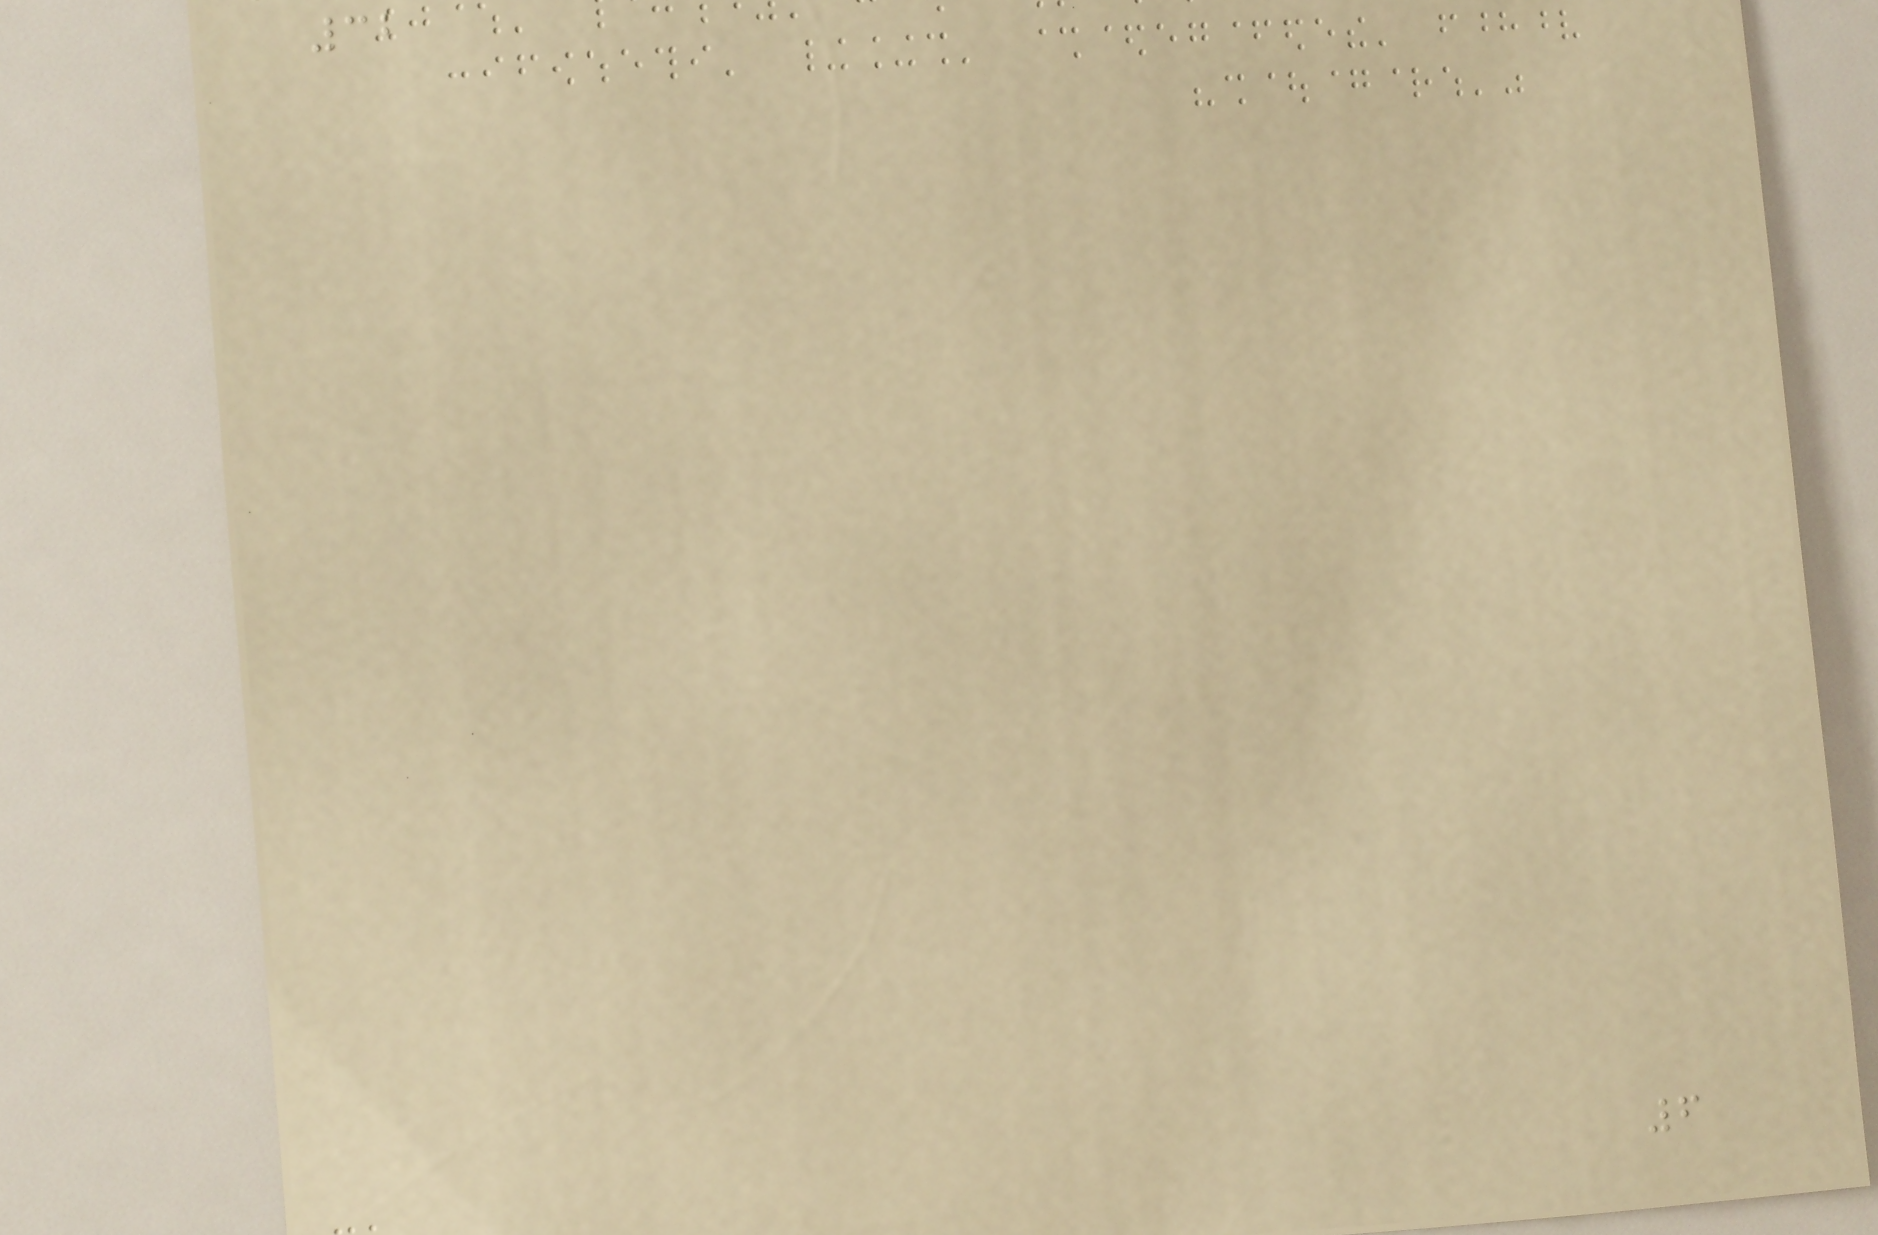32
6
